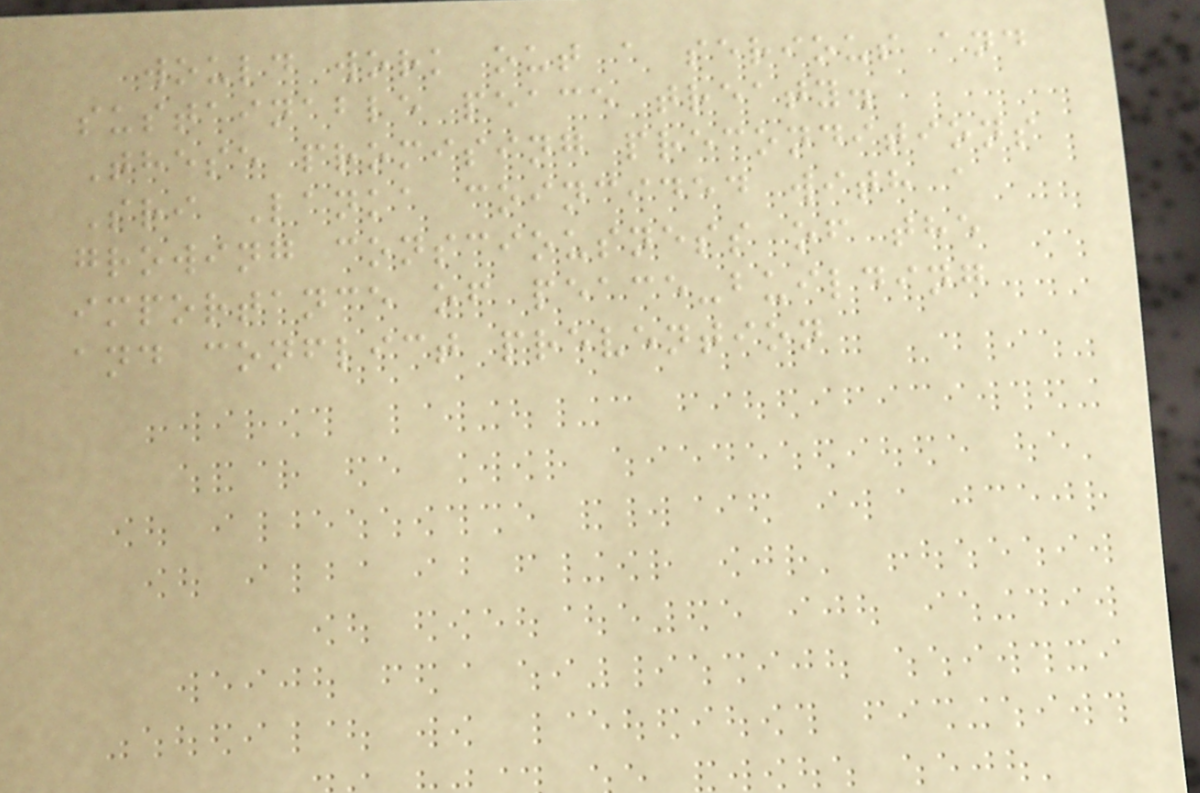would work out a serious and
sustainable peace treaty.
These promising preconditions
Sri Lanka coincided with a
growing consciousness of the
importance of peace-building
and conflict prevention
